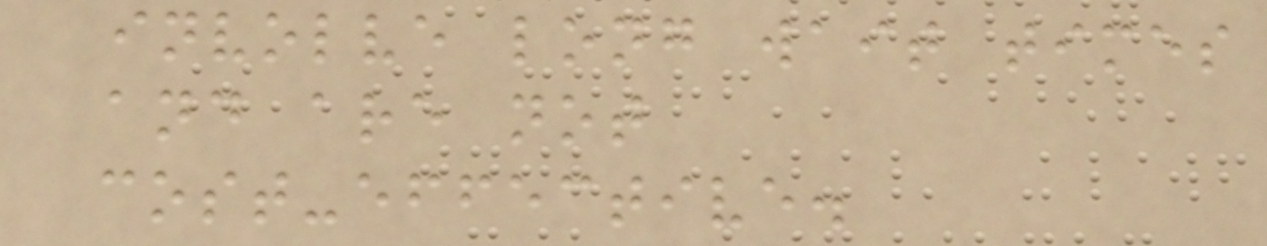involve long wait times
and are not
cost-effective.
